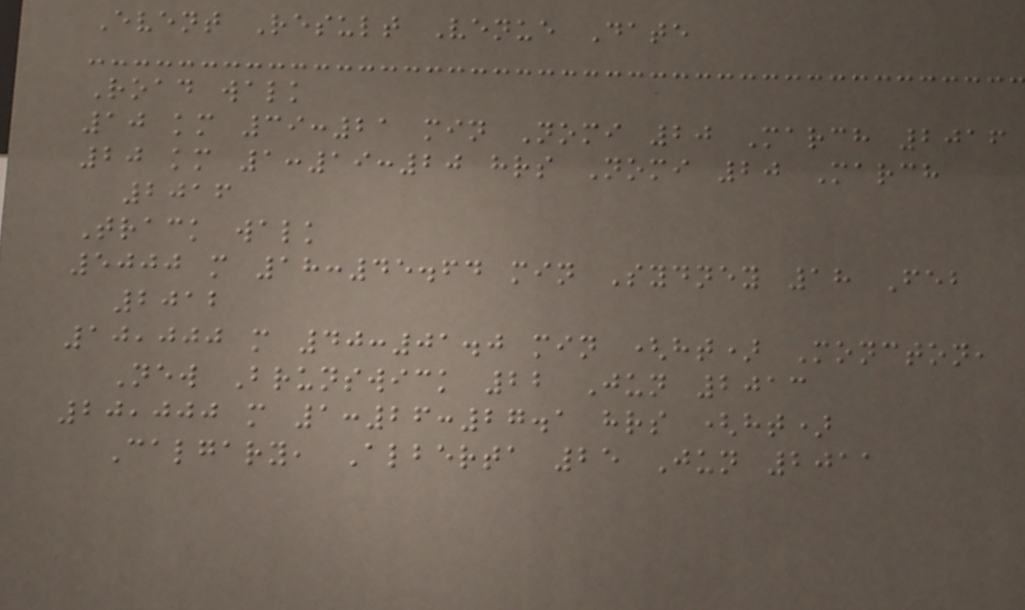Event Result Venue Date
Road walk
10 km 39:21 min Nomi 20 March 2016
20 km 1:19:20 hrs Nomi 20 March
2016
Track walk
5000 m 18:45.64 min Sydney 18 Feb
2012
10,000 m 40:01.0 min (ht) Moncton,
New Brunswick 22 Jun 2013
20,000 m 1:26:27.1 hrs (ht)
Calgary, Alberta 25 Jun 2011
